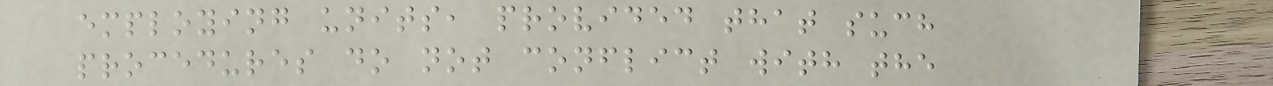employing units, provided that such
procedures do not conflict with the
